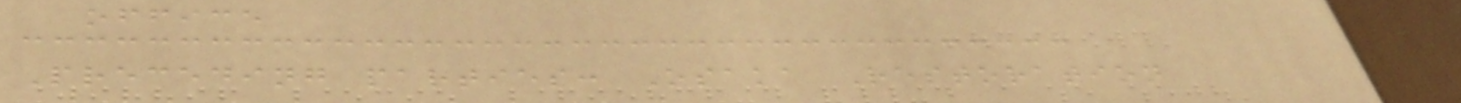office
Preceding parties: Osaka Restoration
